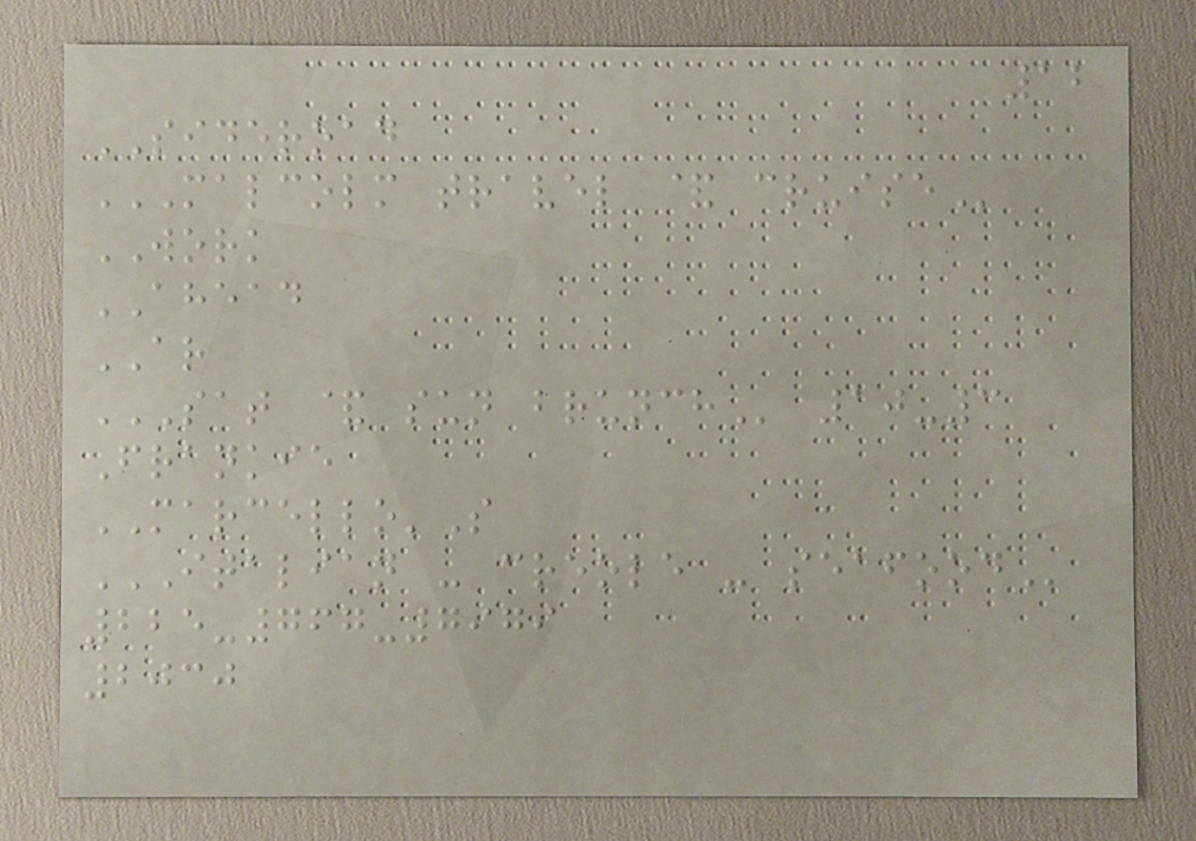12
SIDEROAD
MALCOLM TRAVEL & CRUISE
WORK
AHEAD
AR
SAT & SUN BRUNCH 10-3
Frankie
MARCELLO'S
ITALIAN - CREOLE - SEAFOOD
225-767-7979
2030
